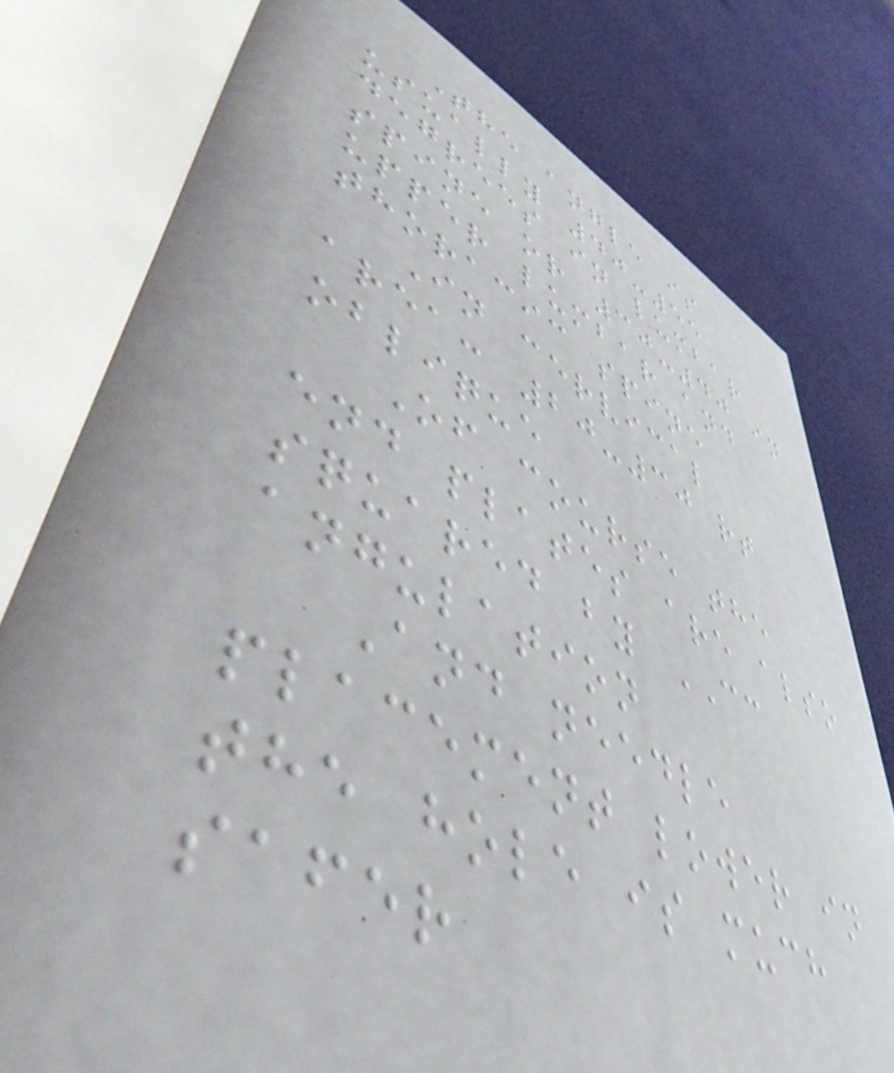The angle is
usually 40-55
degrees in lumbar
spine or 30-40 in
upper lumbar and
thoracic spine
In cervical
area: 20-30 rt
oblique
Of course the
end plates are also
squared by CC
angulation
And needle
placement lower in
the hole is much
safer
